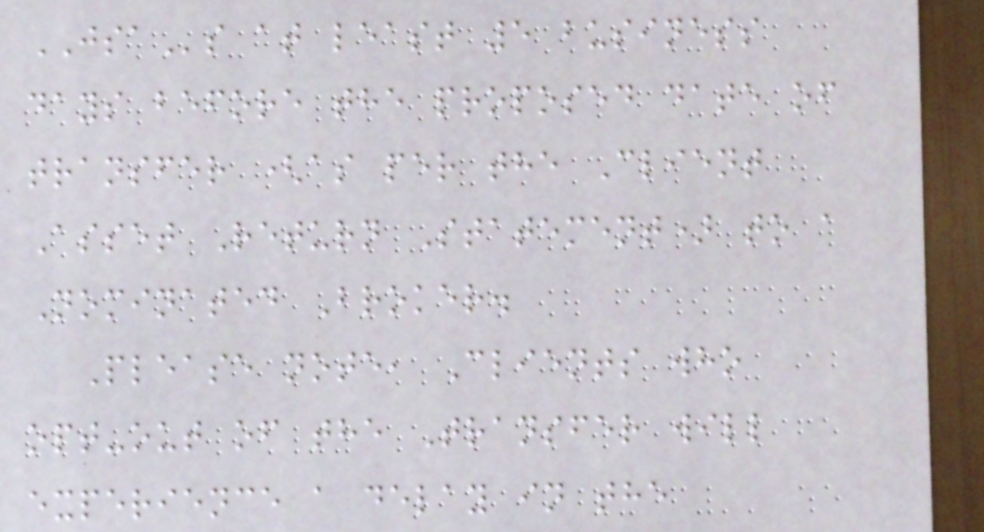JSAs at least 5 business
days before the proposed date of
transfer (as per the Client
Asset Return Statement) to a
Nominated Broker.
Please note, Clients who
opt-out of the Transfer will
experience a delay in the
